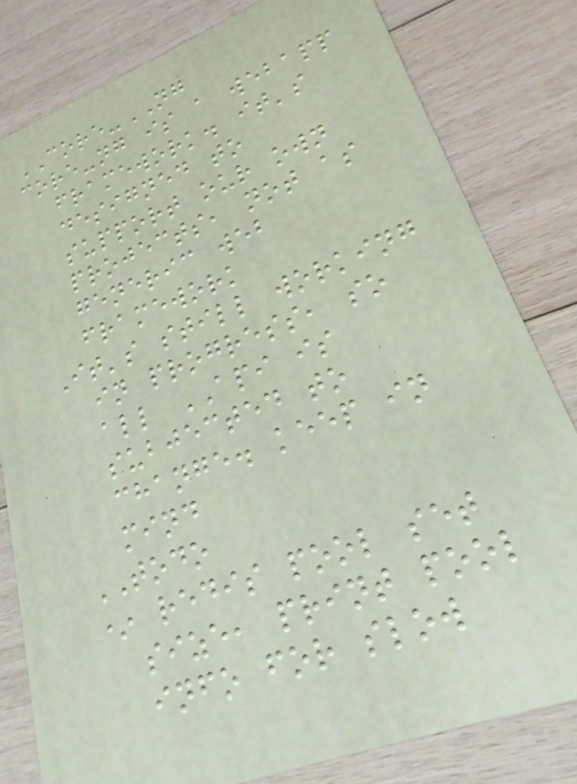CORE-NG
core-ng is a webapp
framework. it's
designed to
support our own
projects, not as
generic web
framework
It's still working
in progress, so
all API is
subjected to
change. keep in
mind
TODO
* redis pool set
size, print pool
info for slow
